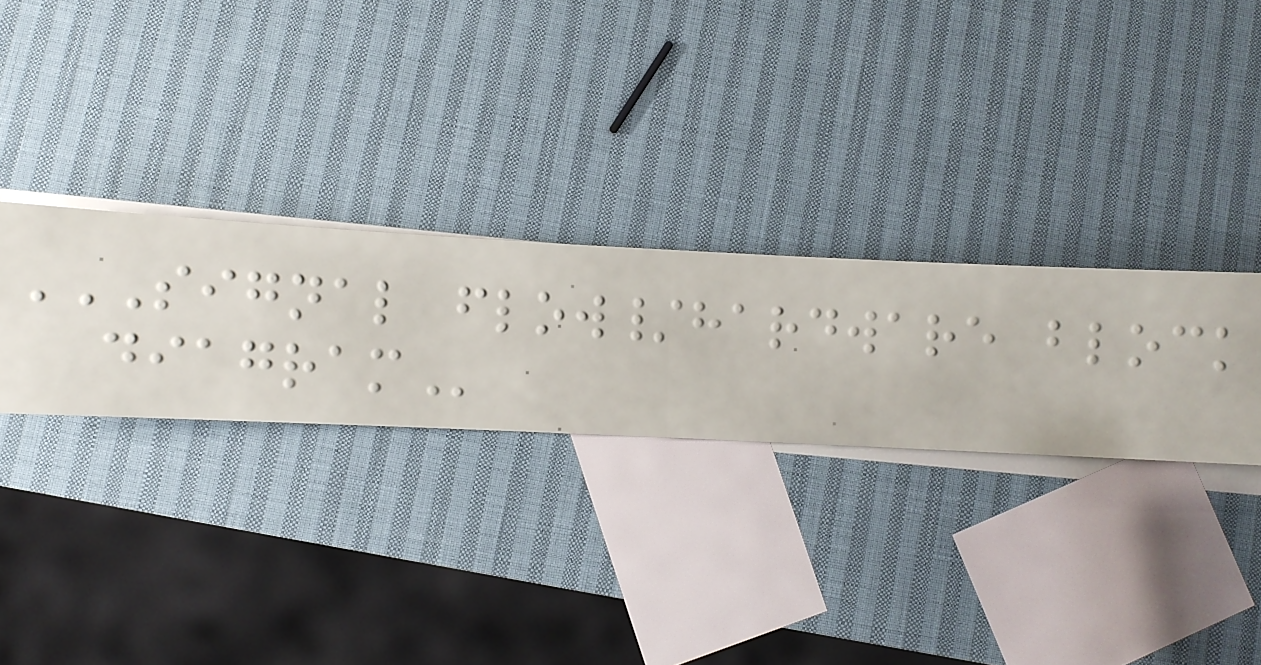SIGNAL FLOW/HARDWARE BLOCK
DIAGRAM
